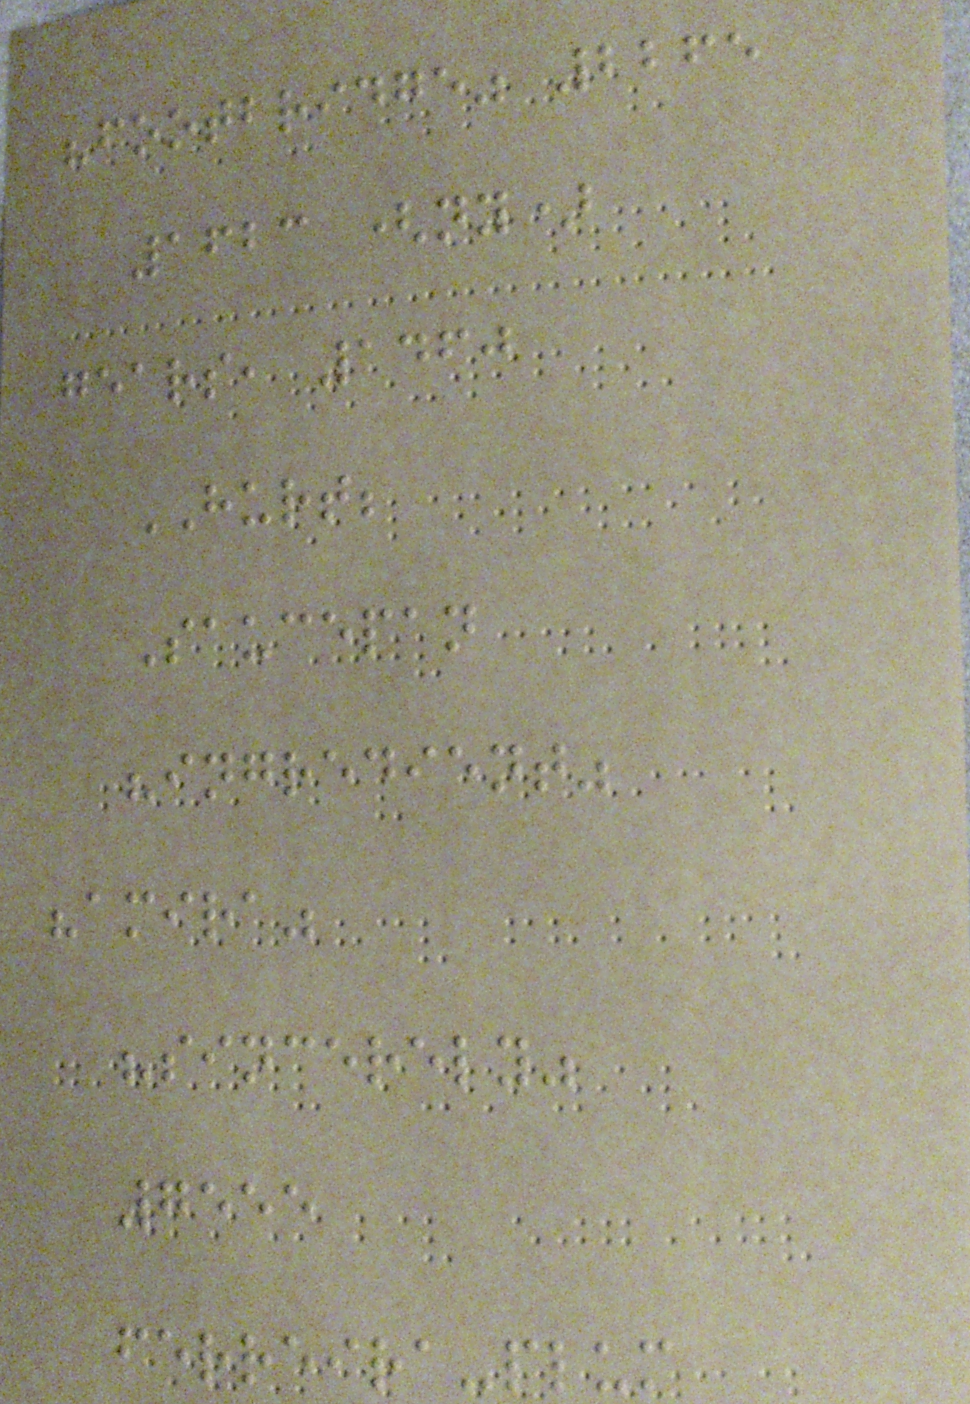"footbridge" 2265
1623 (ny)
gears, 1460
HURT;
Saucepan
"ingredient"
"amira"
"sincerely"
7555
ferreira-plum
